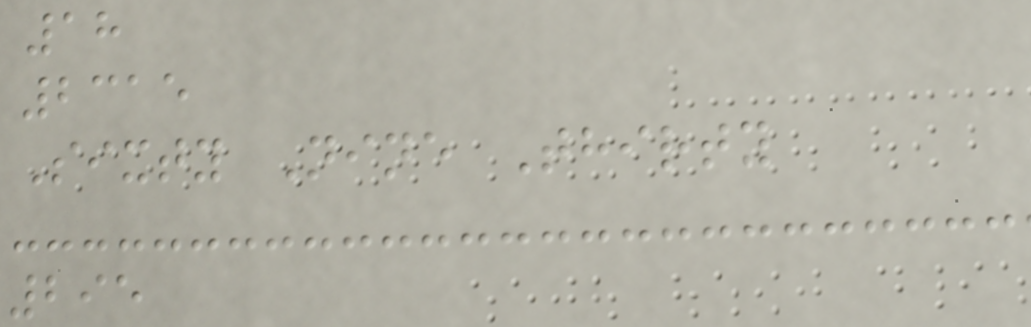18
2315
Sixty Nine Thirty
295
